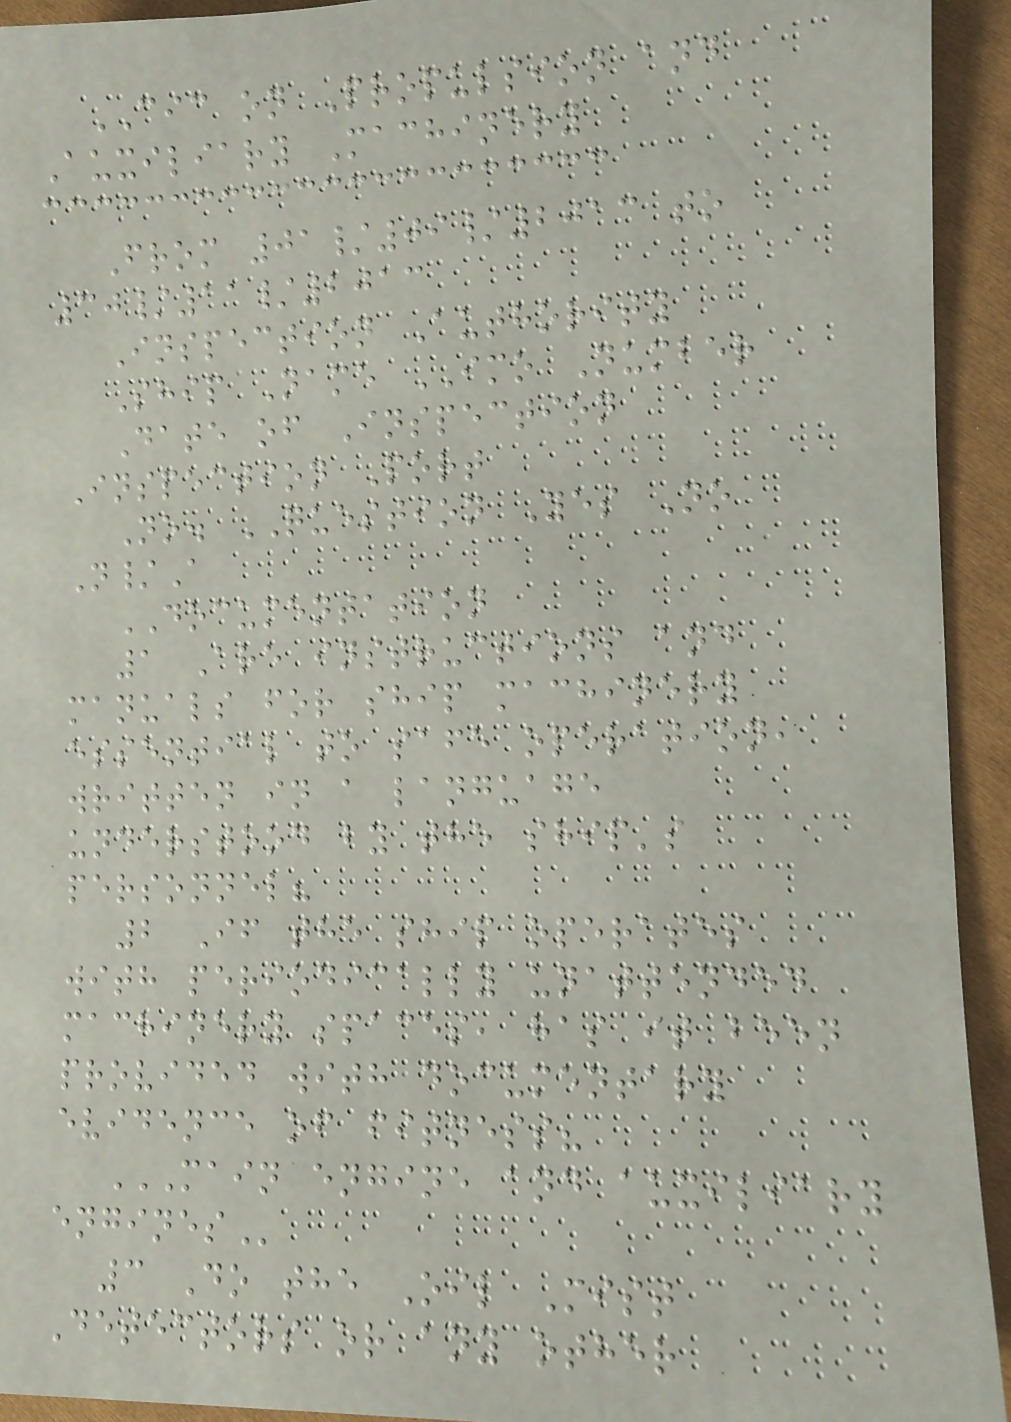CIC on Propulsion and
Auxiliary Machinery
From 01/09/2013 to
30/11/2013
Inspection Authority
Ship Name IMO Number
Date of Inspection
Inspection Port
No. QUESTION Yes No
N/A
DOCUMENTATION
1 Are instructions and
manuals for ship machinery
essential to safe operation,
written in a language
understood by the ship's
personnel?
2 If the ship operates
with periodically unattended
machinery spaces, has it been
provided with documentary
evidence of fitness?
MAIN ENGINE AND AUXILIARY
ENGINES
3 Do the Oil Mist
Detectors or any other
